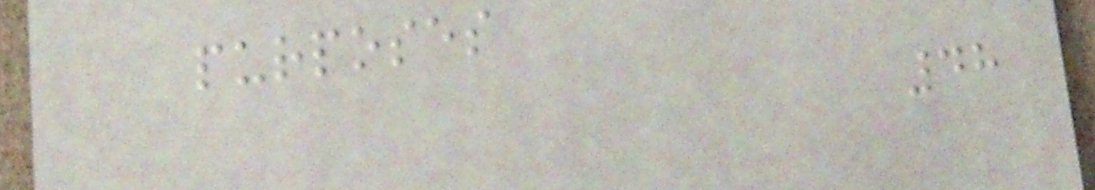purposes
48
